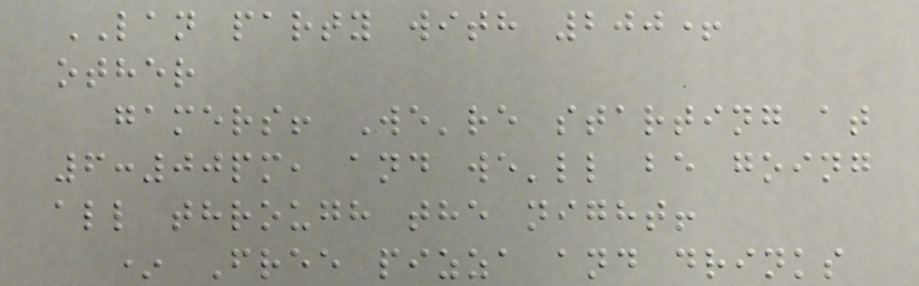LAN party with 200+
other
gamers! We're starting at
6:00pm, and we'll be going
all through the night!
* Free pizza and drinks
